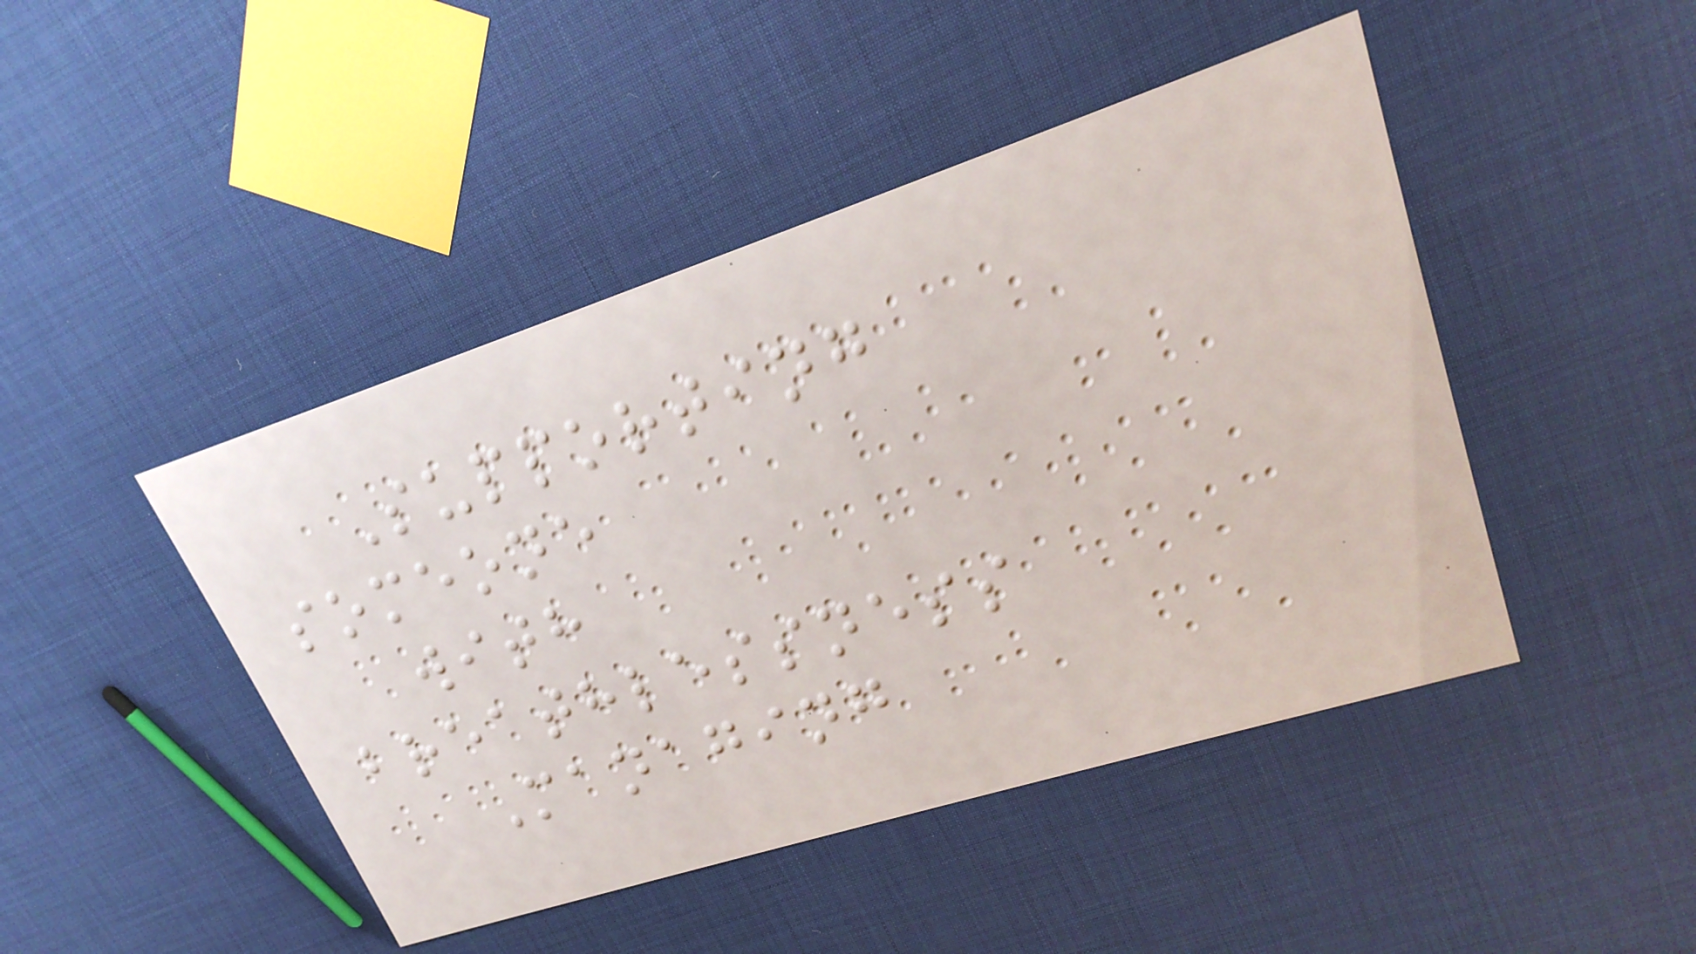Supporting
someone
with
breathlessness
Managing
